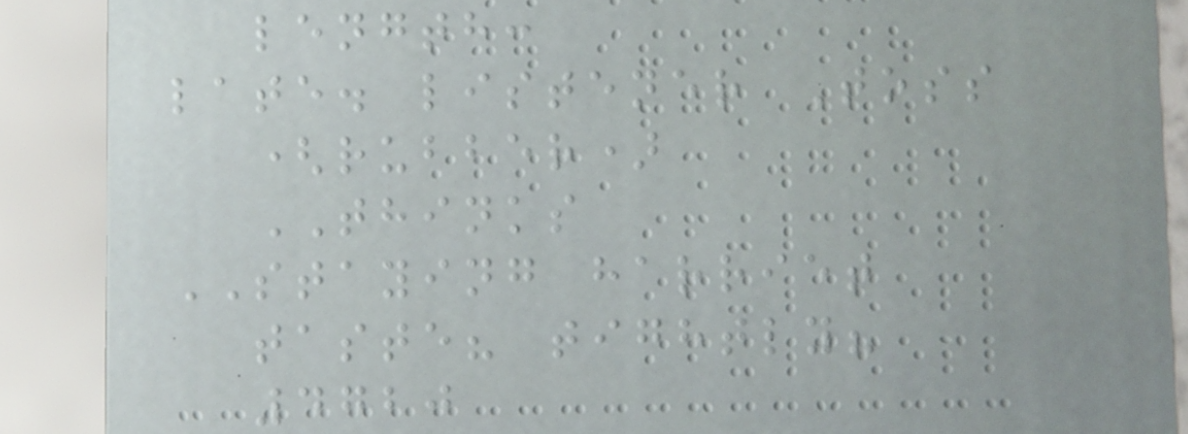length:
late. listener Toss
(rubber)
THINKS
STAYING harriet
taste? tightly?
4720
